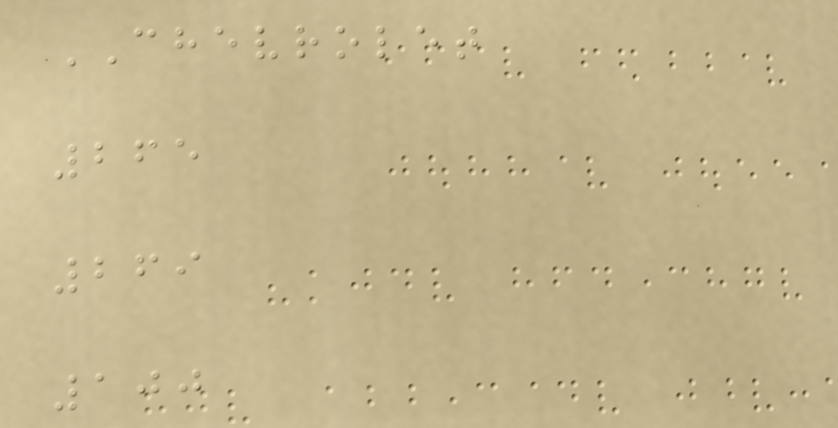CHEVROLET
265
269
100
